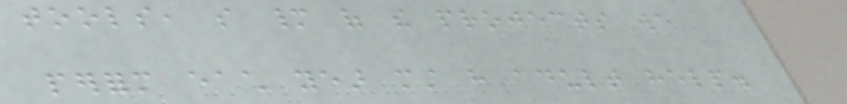tools, so many of the projects we
perform each year must have adult help.
